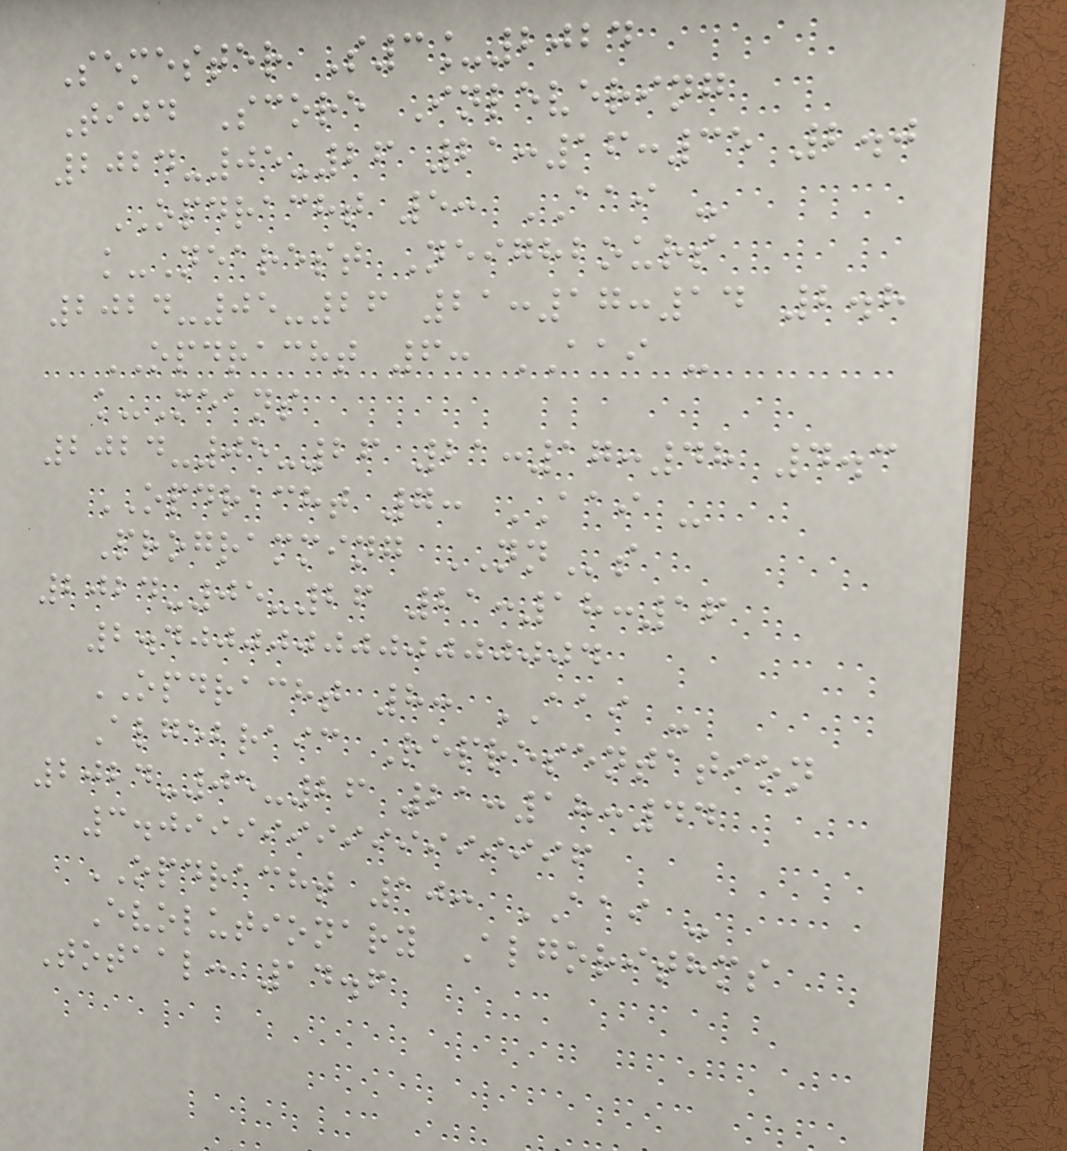Semester S3_2024
Tijd Score Inlevering
2024-05-26 21:16:35 2.0
OPDRACHT 5: AAI -
k-Nearest Neighbours
2024-05-26 21:17:14 2.8
OPDRACHT 6: AAI -
k-Means
2024-05-26 21:17:48 4.3
OPDRACHT 7: AAI -
Programming NNs
2024-05-26 21:18:16
2.4000000000000004
OPDRACHT 8: AAI -
Algebraic Representation
2024-05-26 21:18:44
3.0999999999999996
OPDRACHT 10: AAI -
Evolutionary Algorithms
Totaal: 14.6
